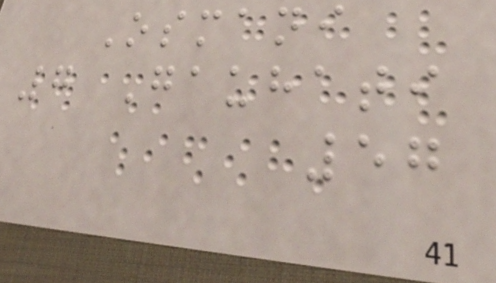Osmani
7 Gauhati
57
